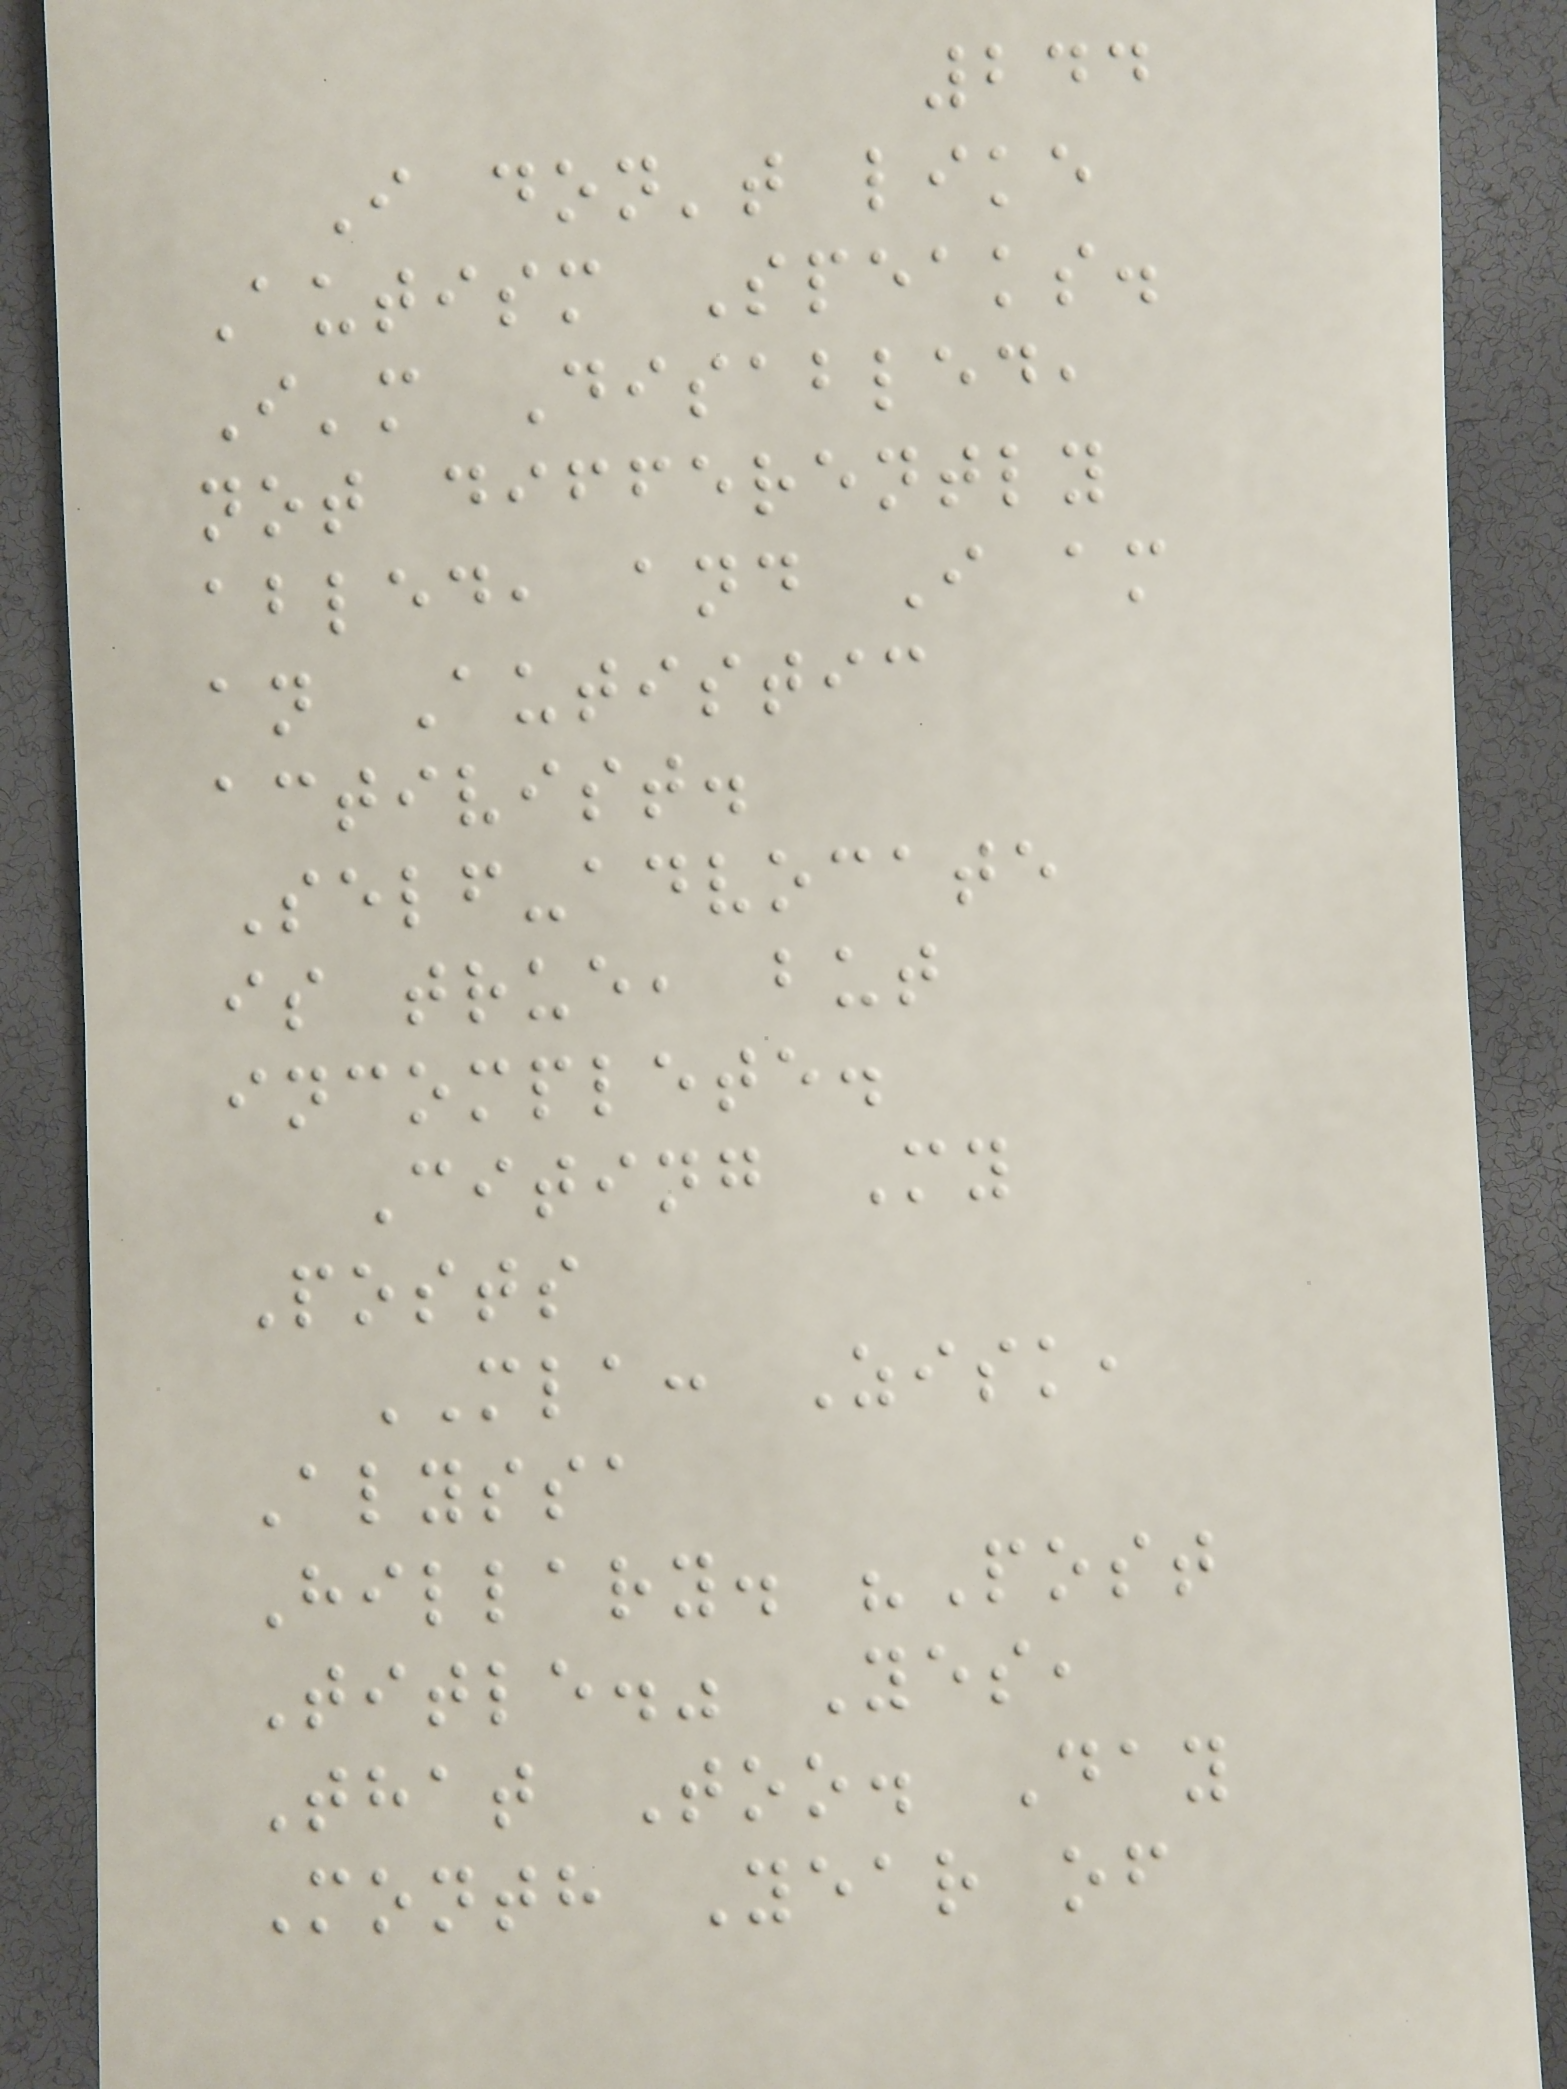244
I don't like
Autism Speaks.
I'm Disabled,
not differently
abled, and I am
an Autistic
activist.
Self-advocate
is true, but
incomplete.
Citing My
Posts
MLA: Zisk,
Alyssa
Hillary. "Post
Title." Yes,
That Too. Day
Month Year of
